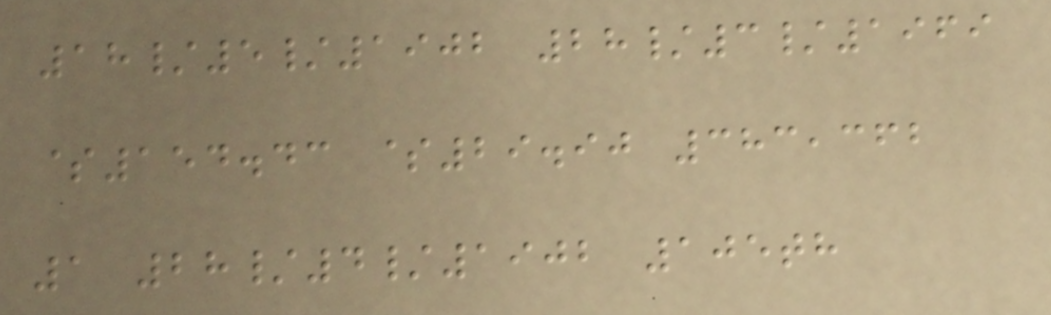18/5/1902 28/3/1969
$154.43 $29.90 383,362
1 28/4/1902 105th
